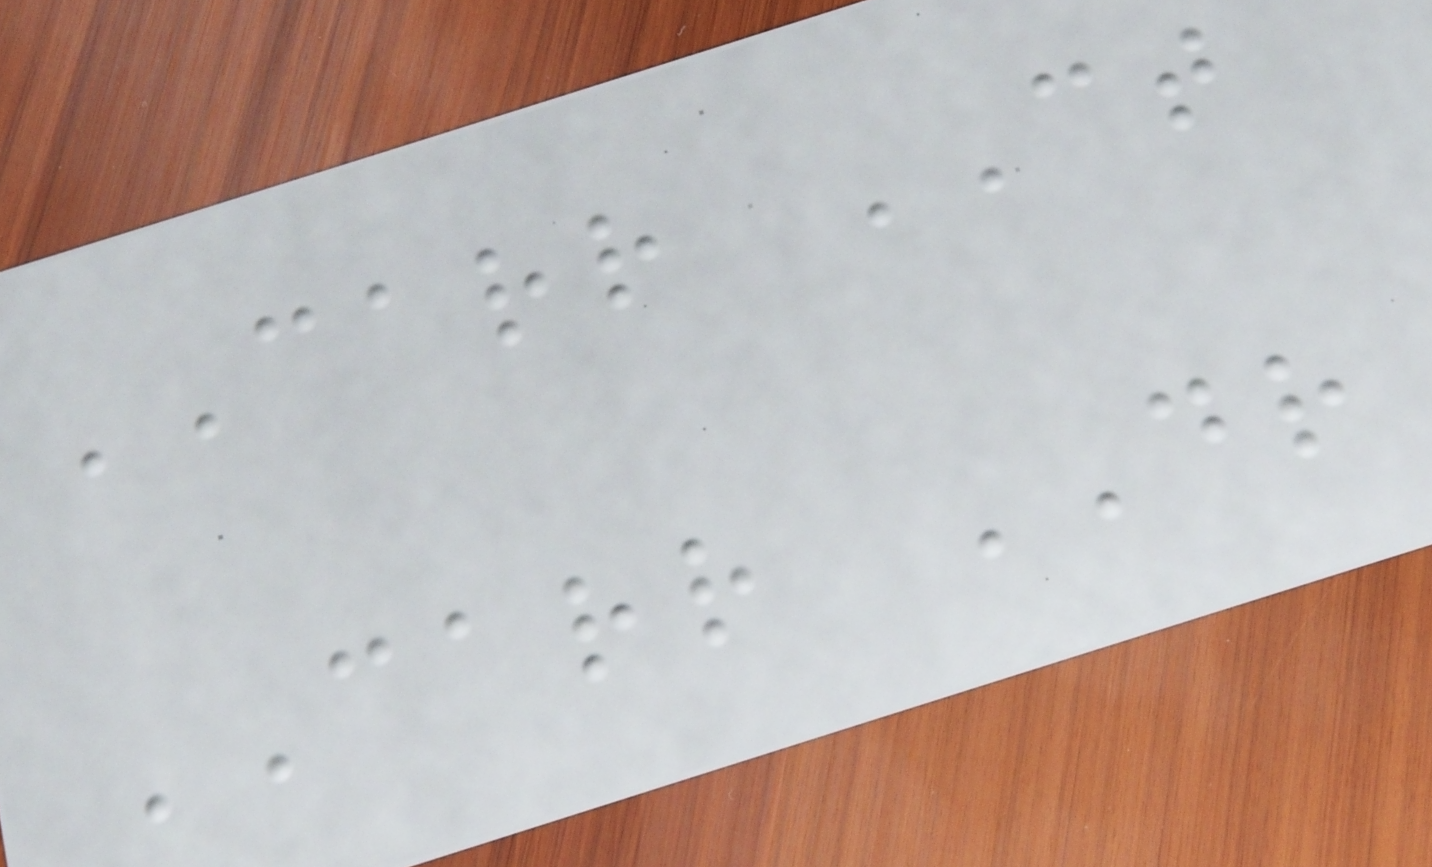CARR CT
CARR DR
